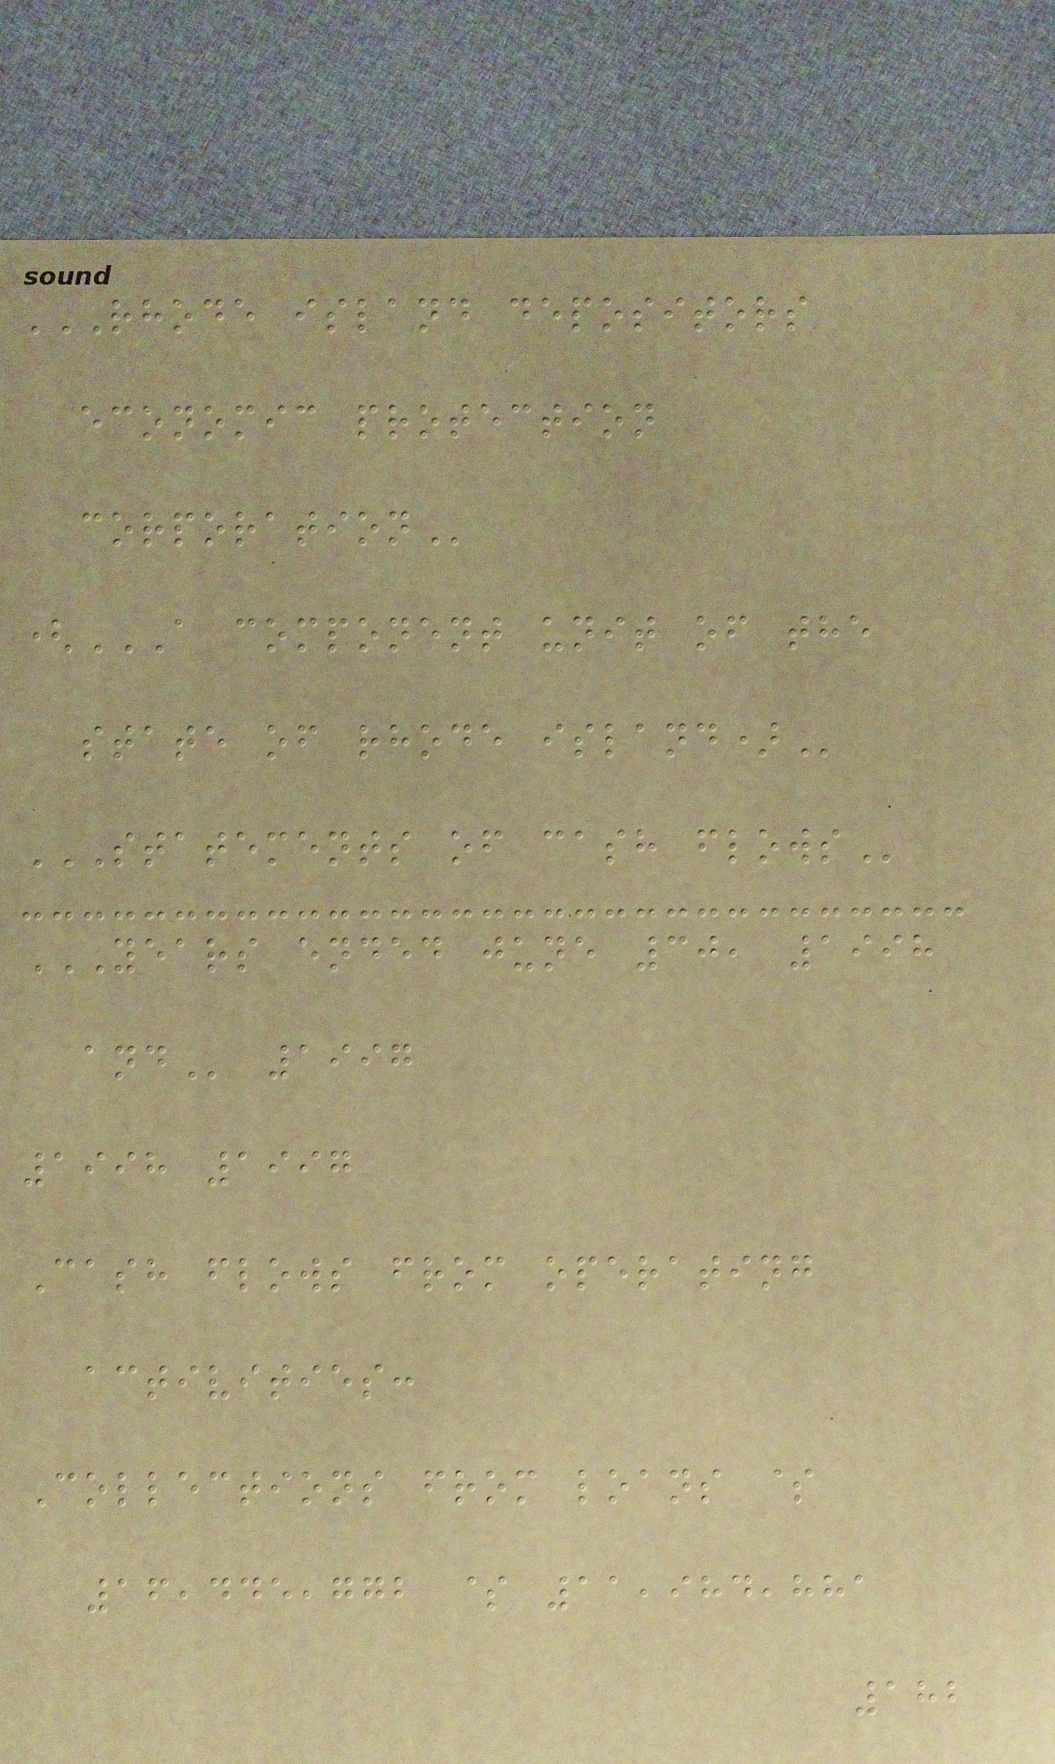RHODE ISLAND DEPOSITORS
ECONOMIC PROTECTION
CORPORATION
(A COMPONENT UNIT OF THE
STATE OF RHODE ISLAND)
STATEMENTS OF CASH FLOWS
YEARS ENDED JUNE 30, 1998
AND 1997
1998 1997
Cash flows from operating
activities:
Collections from loans $
16,445,772 $ 11,984,881
182
